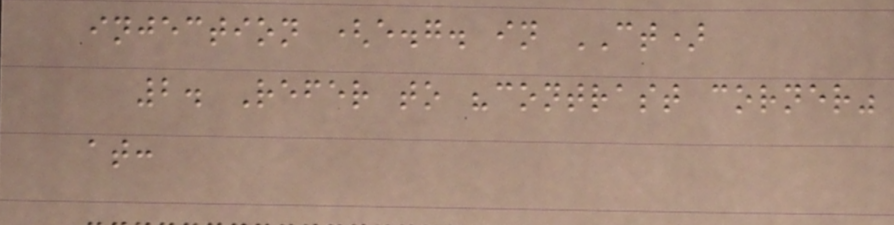injection (e.g. in CT)
2. Refer to "contrast corner"
at:
